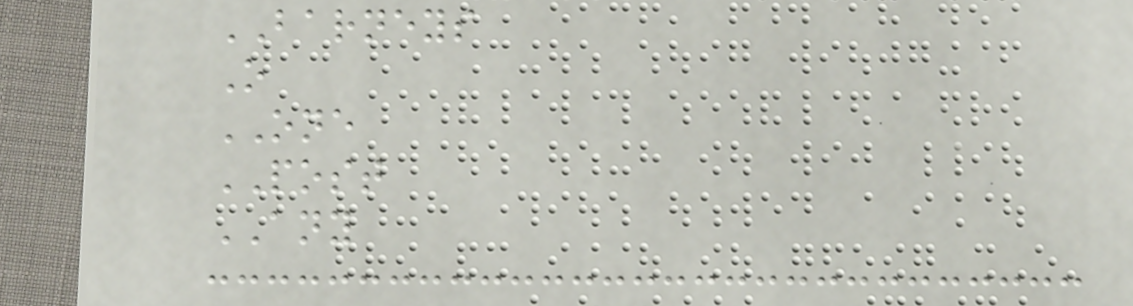BARNEYS
O
ONE
POST
ANY
